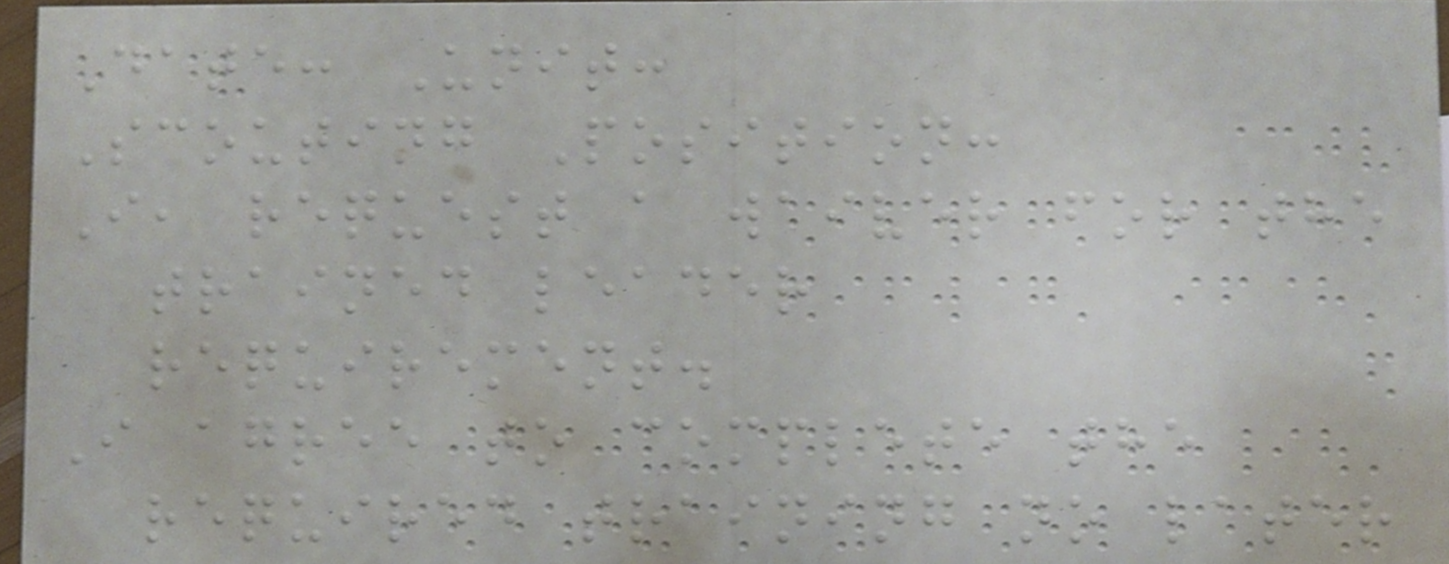Date: Unit:
Scouting Position:
I, request a waiver for the
trained leader
requirement.
I agree to complete the
required training no later
